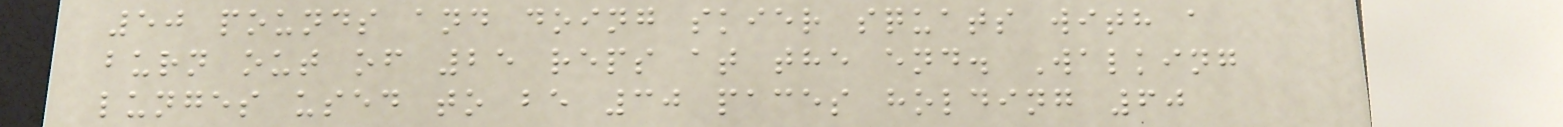50 pounds and doing skier squats with a
burn out of 25 reps at the end. Walking
lunges used to be 30 paces holding 60
